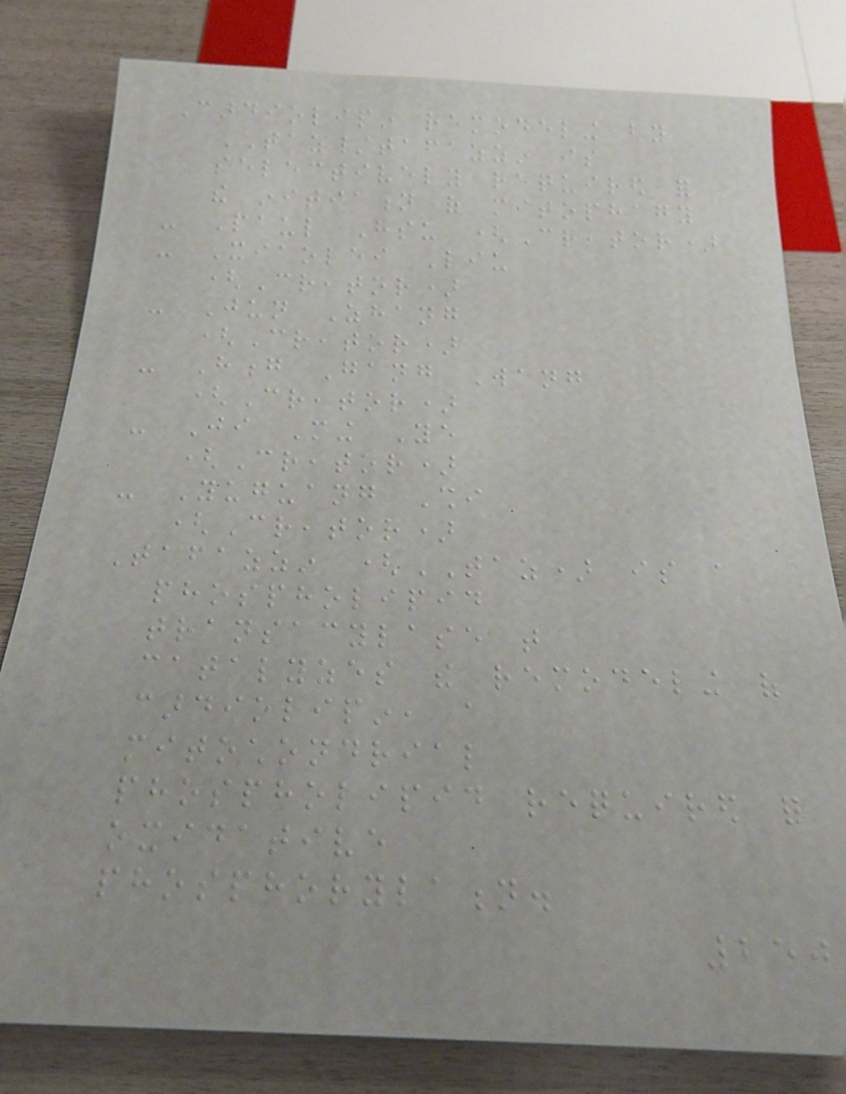Cardiolipin remodeling by
TAZ/tafazzin is
selectively required for
the initiation of mitophagy
- Paul Hsu (Creator)
- Xiaolei Liu
(Creator)
- Jun Zhang
(Creator)
- Hong Gang Wang
(Creator)
- Ji Ming Ye
(Creator)
- Yuguang Shi
(Creator)
Tafazzin (TAZ) is a
phospholipid
transacylase that
catalyzes the remodeling of
cardiolipin, a
mitochondrial
phospholipid required for
oxidative
phosphorylation.
250
